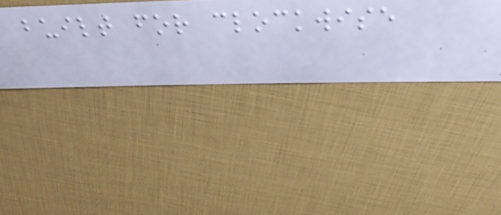built for clockwise
